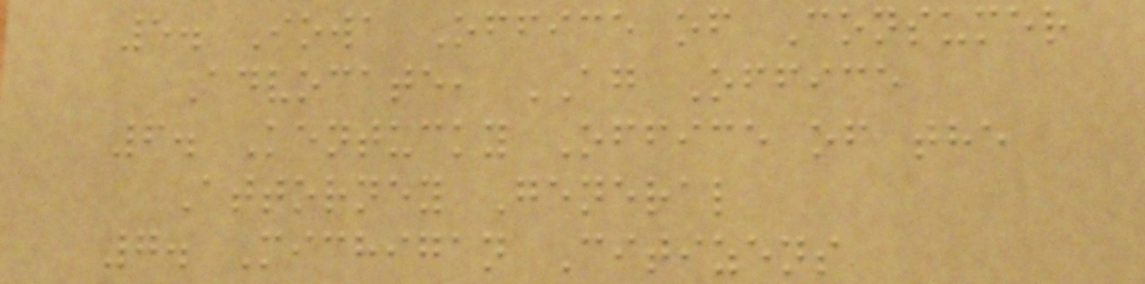5. Iowa Office of Consumer
Advocate, AG Office
6. Kentucky Office of the
Attorney General
7. Michigan Citizens
